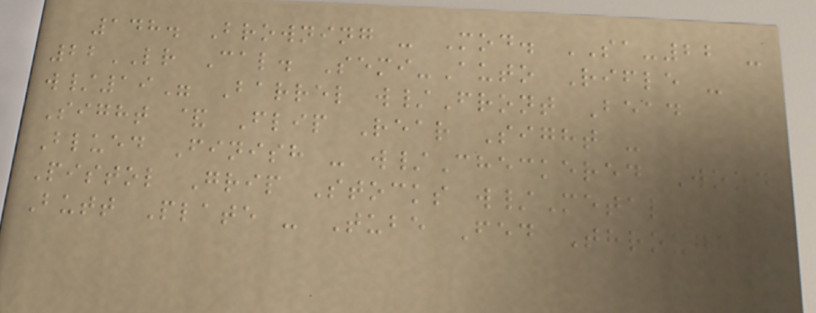148. Browning - Mod. SA-22 -
22LR Cal. Semi-Auto Rifle -
w/19" Barrel w/Front Bead
Sight & Flip Rear Sight -
Blued Finish - w/Checkered Wood
Pistol Grip Stocks w/Metal
Butt Plate - Tube Fed Through
